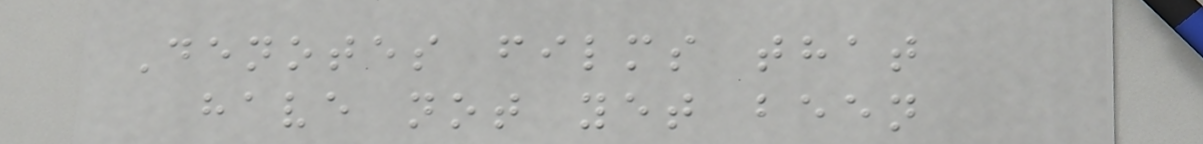Denotes films that
have not yet been
